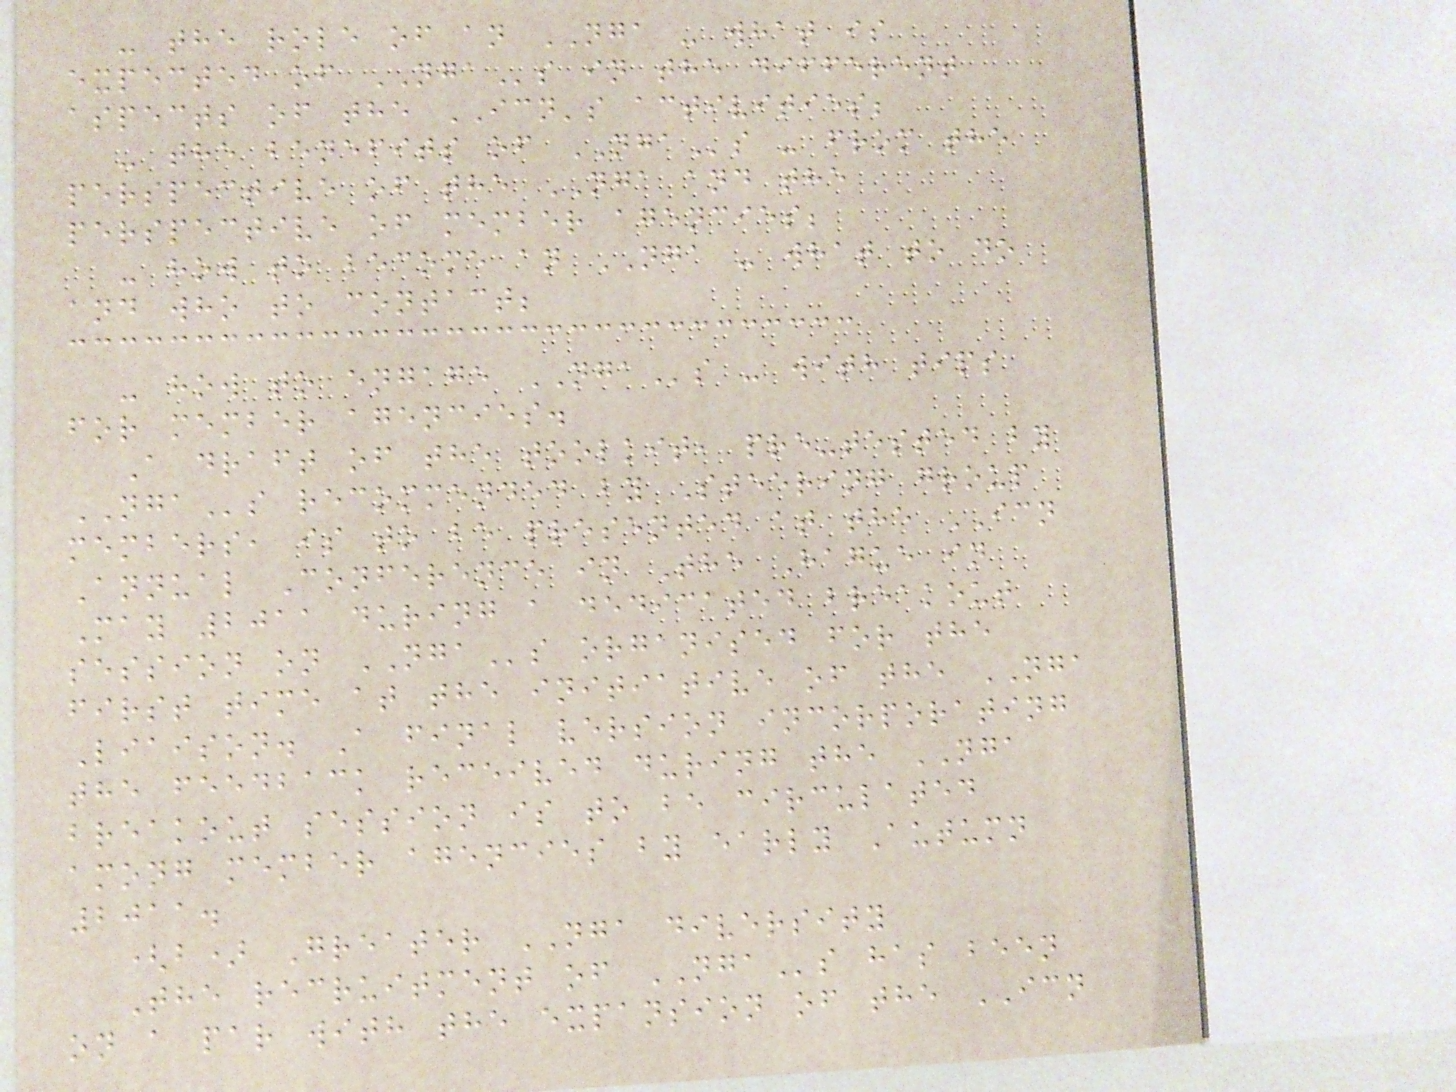- the role of an NGA - what is
expected of NGAs in the different
aspects of the ICN's activities;
- the benefits of NGAs - from the
perspective of the NGA and the
perspective of member agencies;
- how to become an NGA - what to do
and who to contact;
- how to engage NGAs - with tips
for member agencies.
A draft of the toolkit, pre-tested by
NGAs recommended by Steering group
members, is to be presented at the ICN
Annual Conference in The Hague in
May 2011 during a dedicated breakout
session on NGAs organised for the
first time at the initiative of the NGA
Liaison. A final version incorporating
the feedback received during the NGA
breakout session is to be circulated
among member agencies by early Autumn
2011.
(b) Greater NGA diversity
The recruitment of NGAs has been
on a par with the expansion of the ICN
